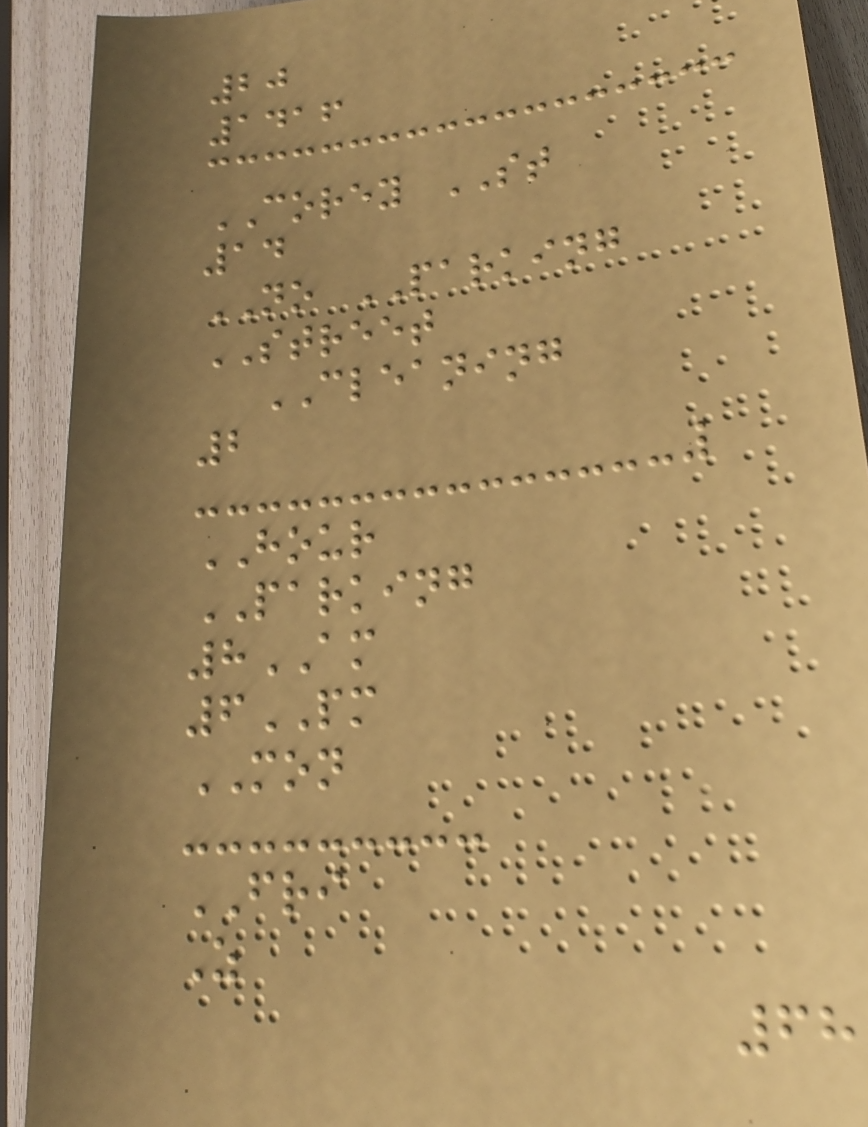20
1416
COREY ST
14
NO PARKING
STREET
CLEANING
2
HOUR
PARKING
8AM
6PM
MON
FRI
Z
68
